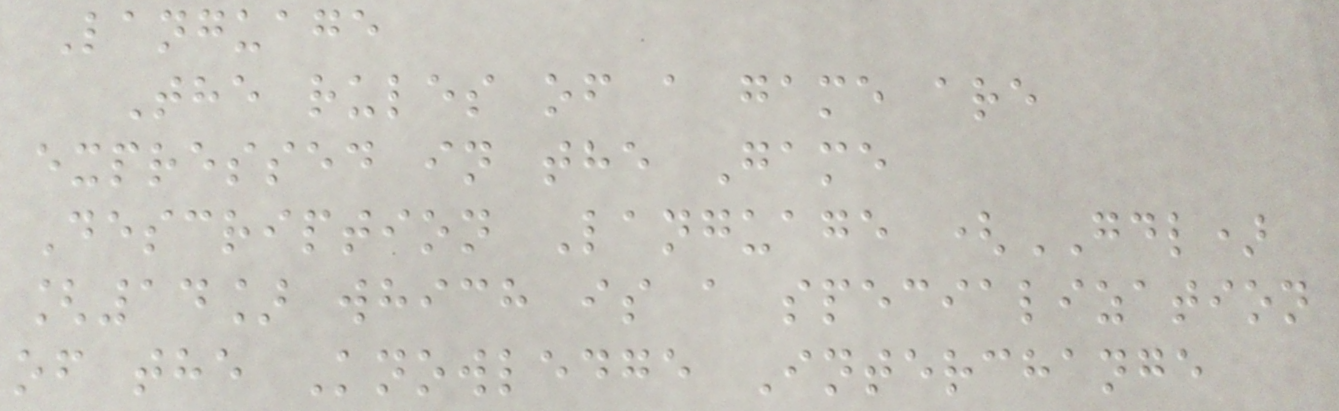Language
The rules of a game are
expressed in the Game
Description Language (GDL)
[14] which is a specialization
of the Knowledge Interchange
